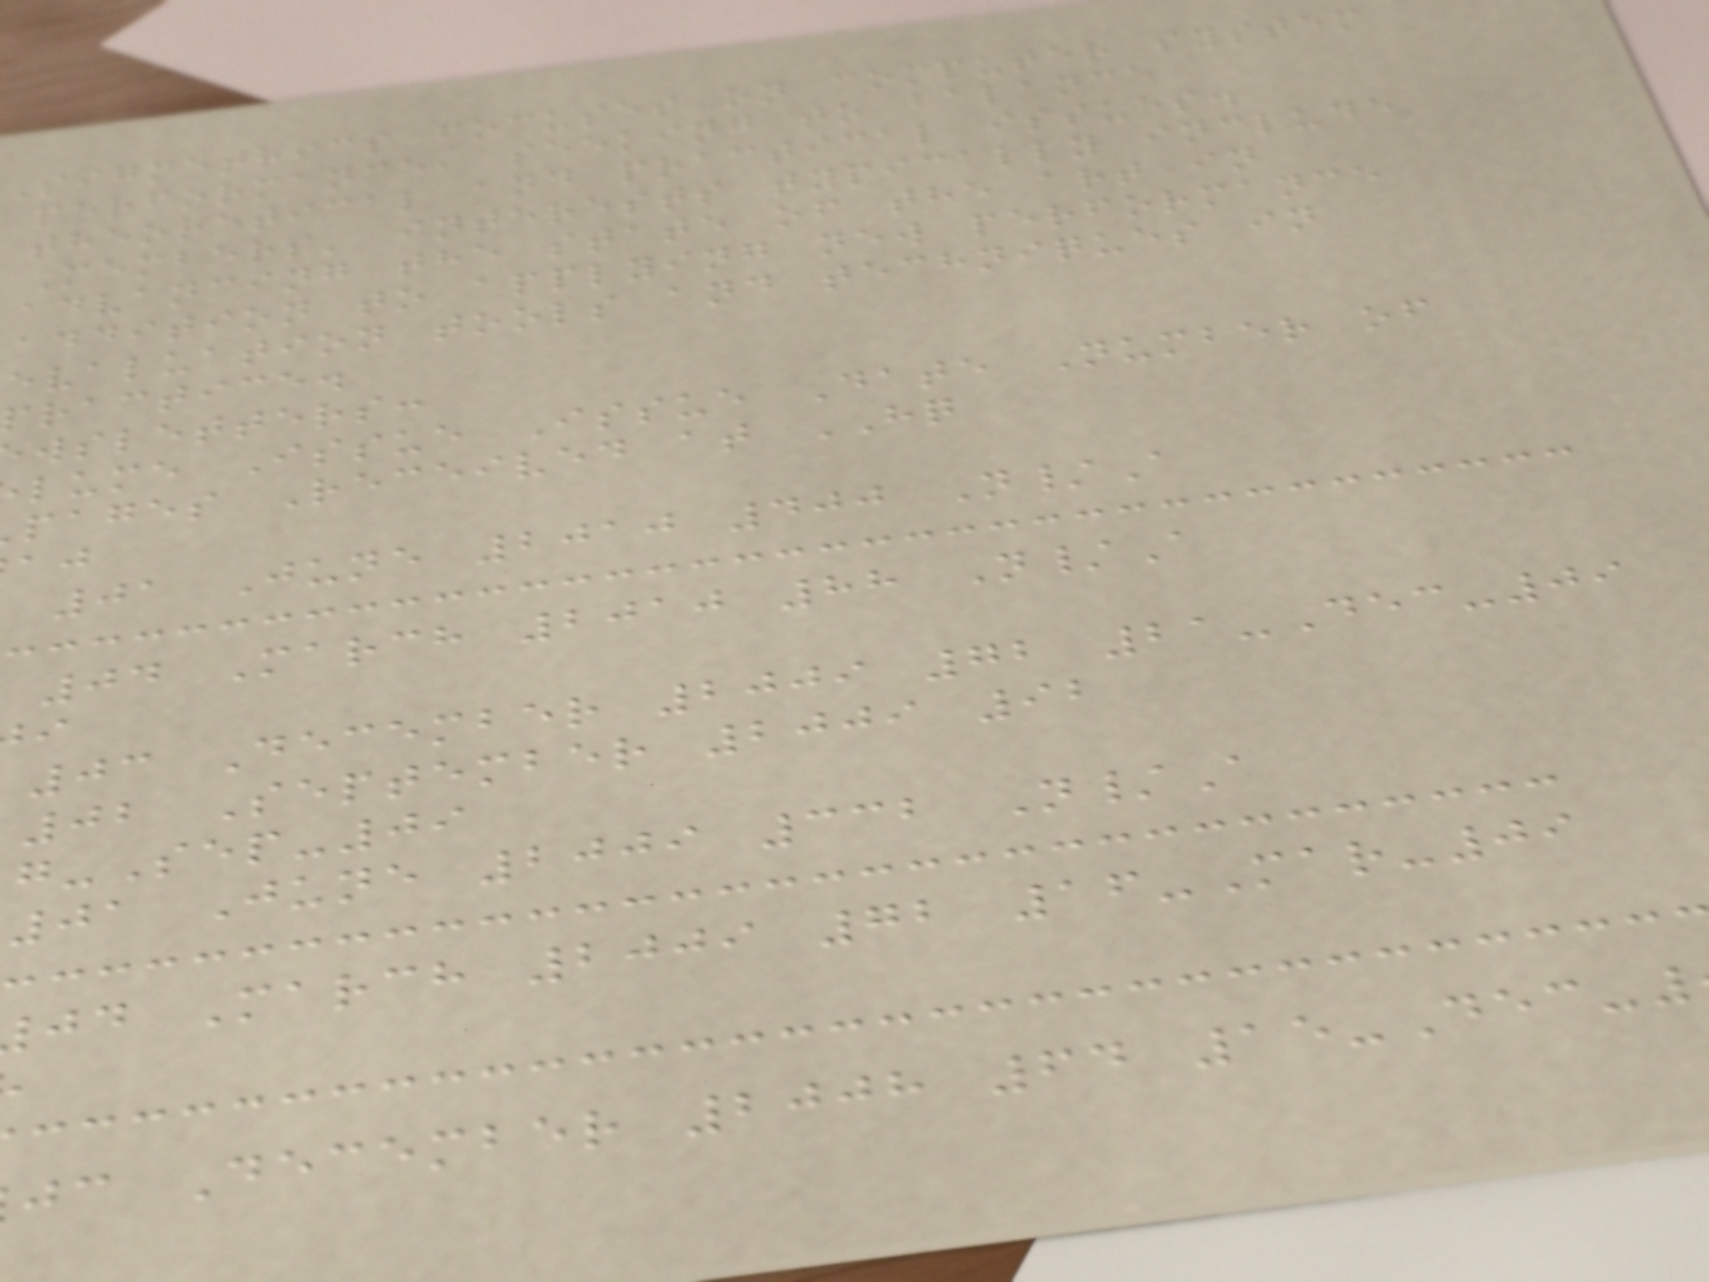sigmetrics focuses on computer system
performance, seeking to balance
theoretical and practical issues.
Members' interests typically include
advancing the state of the art in
addition to applying new performance
evaluation tools and techniques in
practice.
wsletters:
lume Issue Issue Date Number of
pages Received at HQ
01 June 2010 400 N/A
04 March 2010 88 N/A
03 December 2009 72 21-Dec-09
02 September 2009 92
-Sep-09
01 June 2009 332 N/A
jd March 2009 72 16-Mar-09
jc December 2008 64 15-Dec-
